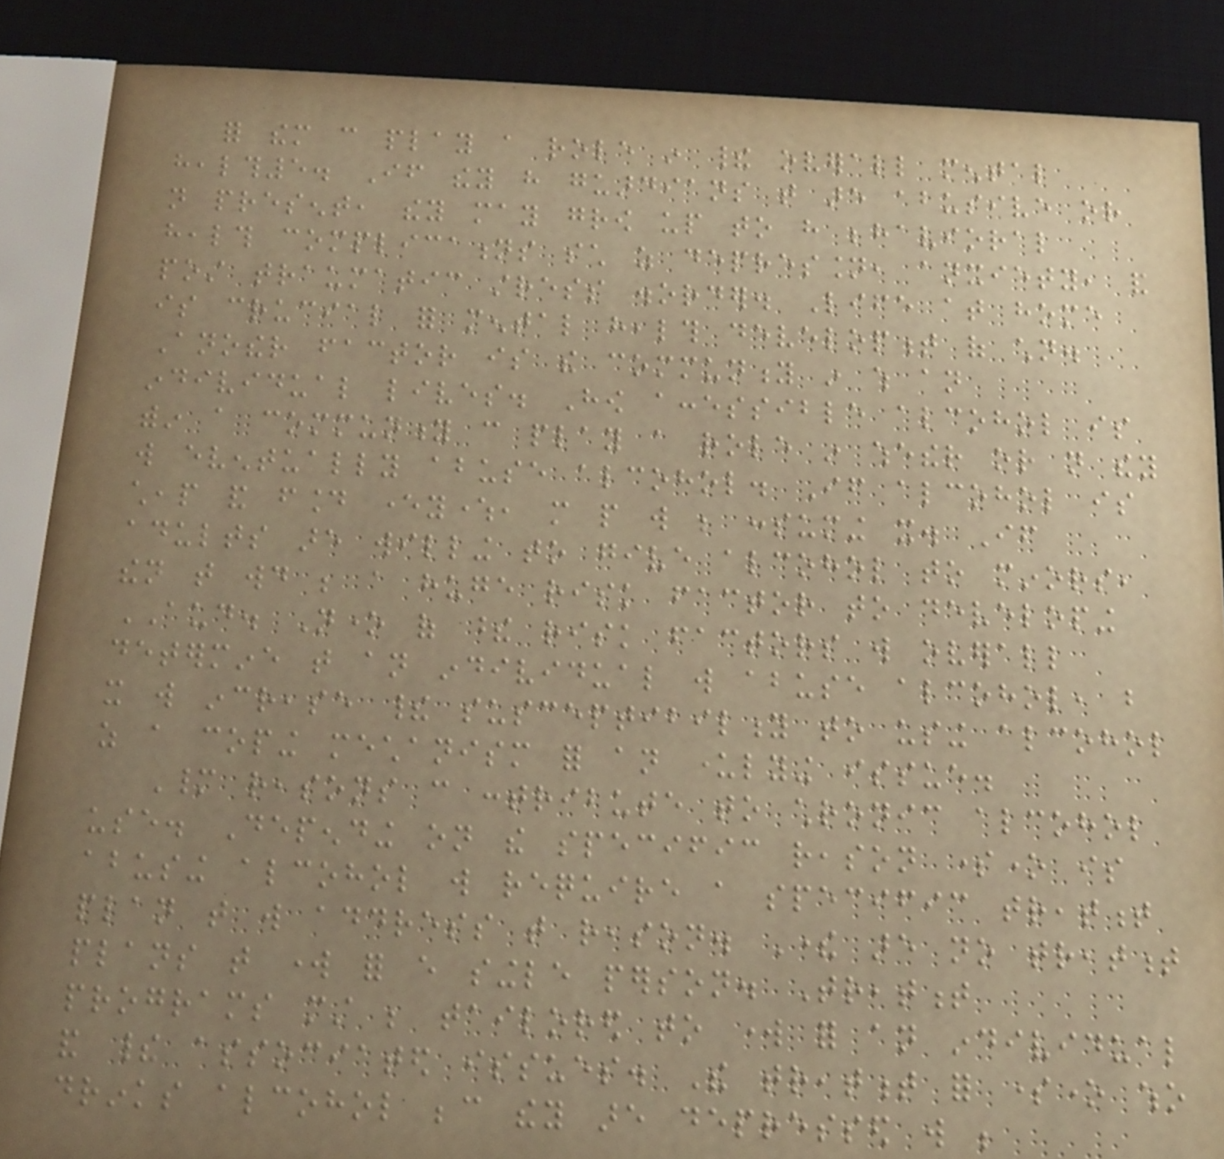for them can play a role in their overall mental
health5. If they have guardians that are abusive or
not present, they may grow up to have behavioral
health complications such as depression, anxiety, and
post traumatic stress disorder. Life at home
is crucial for mental health development of children.
Another factor is the community in which an
individual lives. How accessible alcohol is
within a community can play a role in whether or not they
will eventually abuse alcohol. If alcohol is
cheap and found everywhere, more people will be consuming it. If
adults are willing to give alcohol to minors,
then that would be a huge risk factor to developing
AUD. None of these risk factors will overall
determine that an individual will abuse alcohol, but
it will increase their susceptibility to using alcohol
as a coping mechanism for an underlying issue.
Many reasons can contribute to chronic alcohol
use. Depending on the specific reason someone is
abusing alcohol will require a specific treatment
plan that will address that reason. There are no treatment
plans that work for every single person. Treatment
programs must be tailored to work for an individual
and their associated issues. The treatment for someone who
drinks alcohol because they are depressed will be
